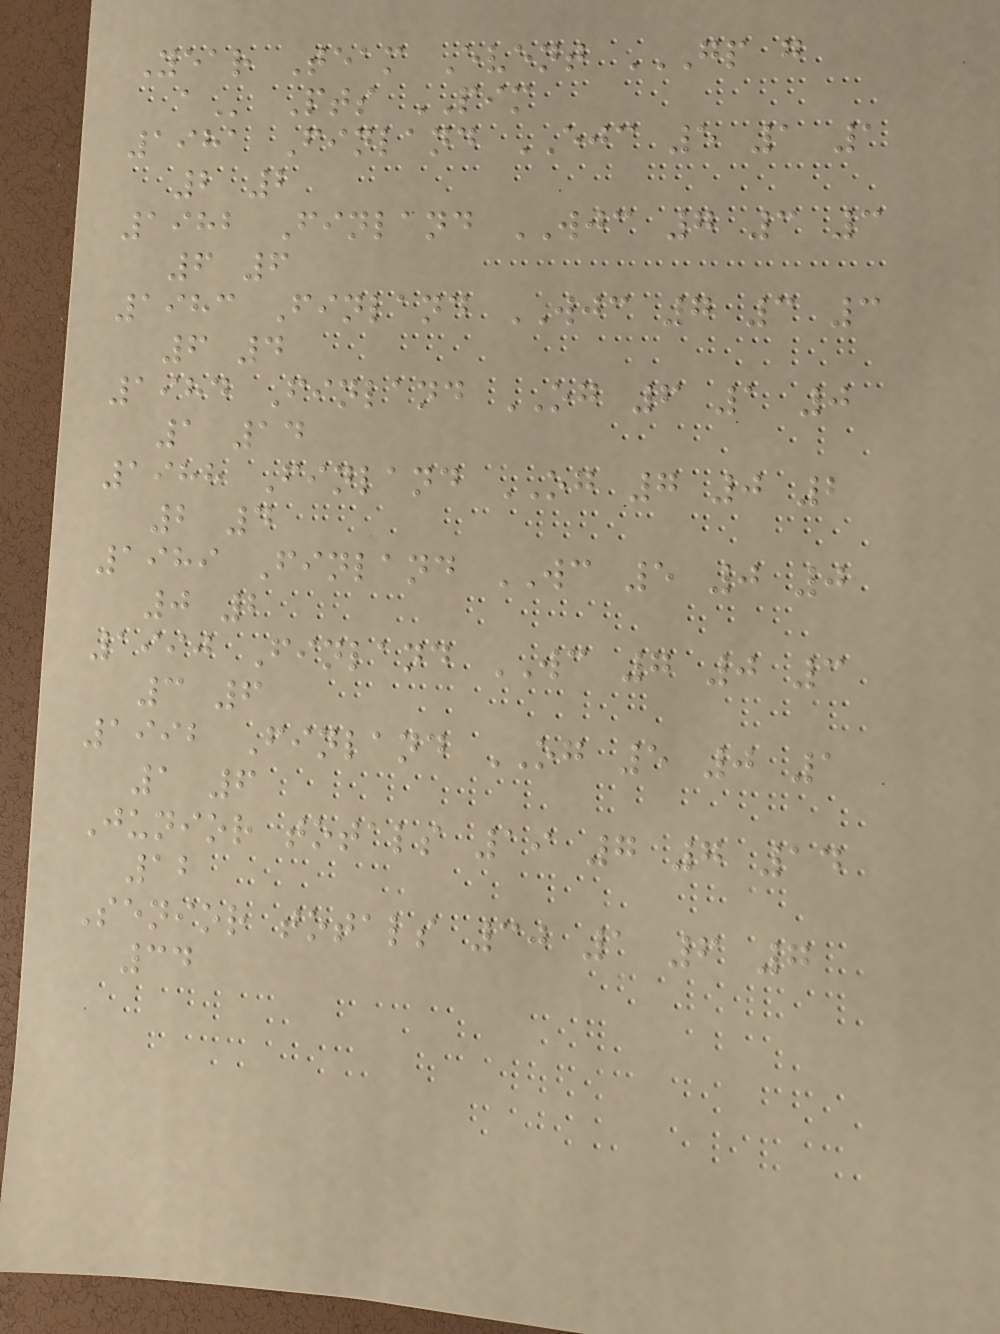Year Team Event GP G
A Pts PIM
1981 Finland EJC 5 1 1
2 2
1982 Finland WJC 7 3 3
6 6
1983 Finland WJC 7 3 3
6 4
1984 Finland OG 6 1 0
1 14
1988 Finland OG 7 0 2
2 4
1989 Finland WC 5 0 0
0 2
1990 Finland WC 7 0 3
3 6
1992 Finland OG 5 0 1
1 6
Junior totals 19 7 7 14
12
Senior totals 30 1 6 7
34
